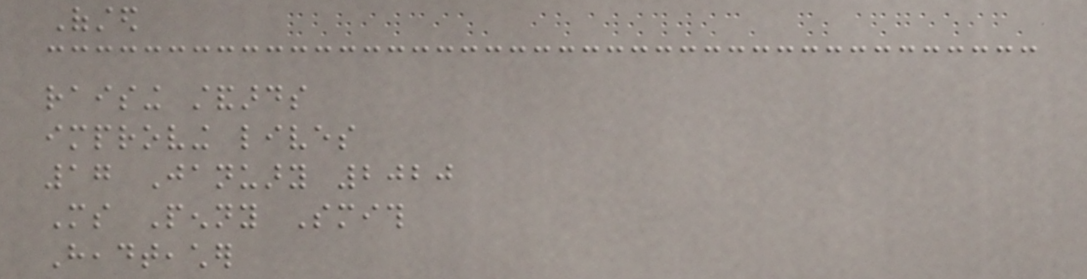Ofsted
raising standards
improving lives
17 January 2020
Ms Penny Smith
Headteacher
